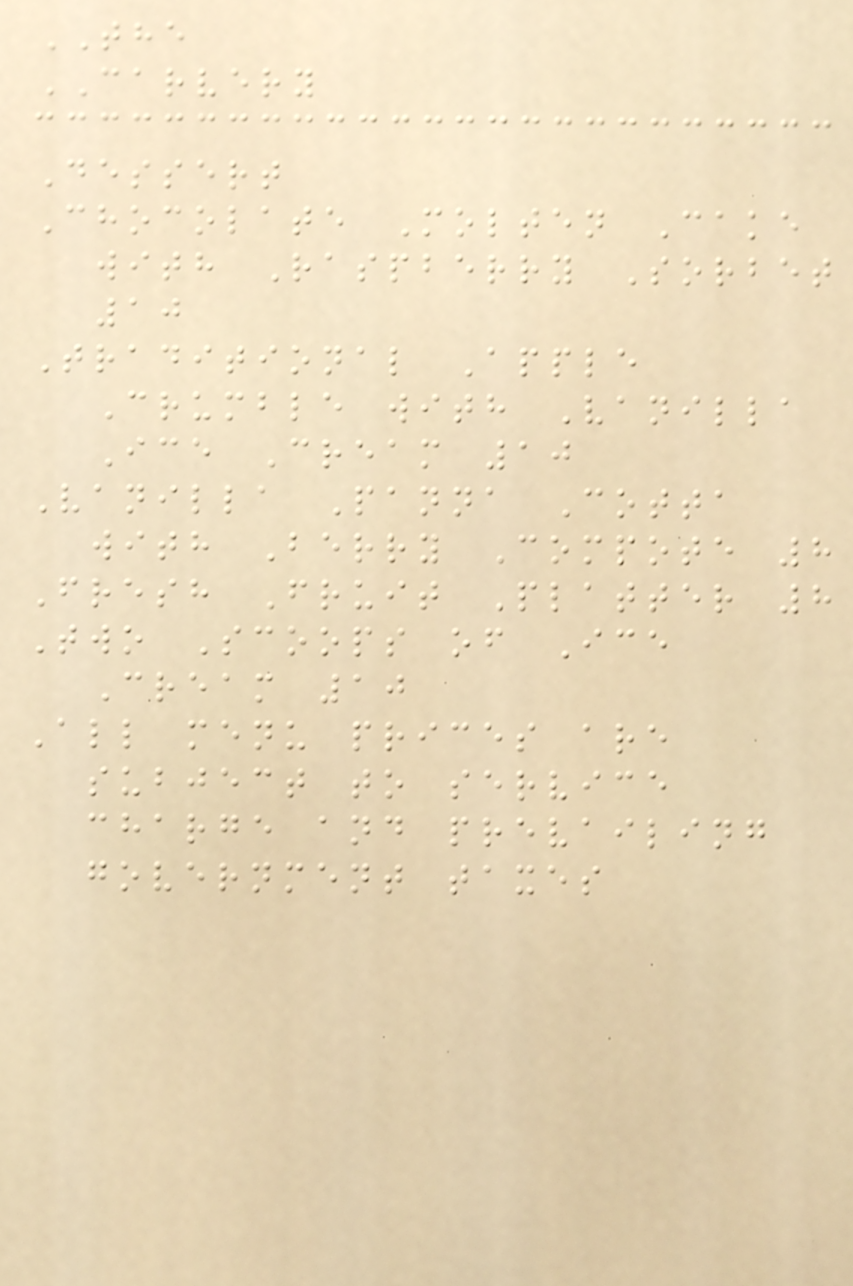THE
CARVERY
Dessert
Chocolate Molten Cake
with Raspberry Sorbet
10
Traditional Apple
Crumble with Vanilla
Ice Cream 10
Vanilla Panna Cotta
with Berry Compote 8
Fresh Fruit Platter 8
Two Scoops of Ice
Cream 10
All menu prices are
subject to service
charge and prevailing
government taxes
